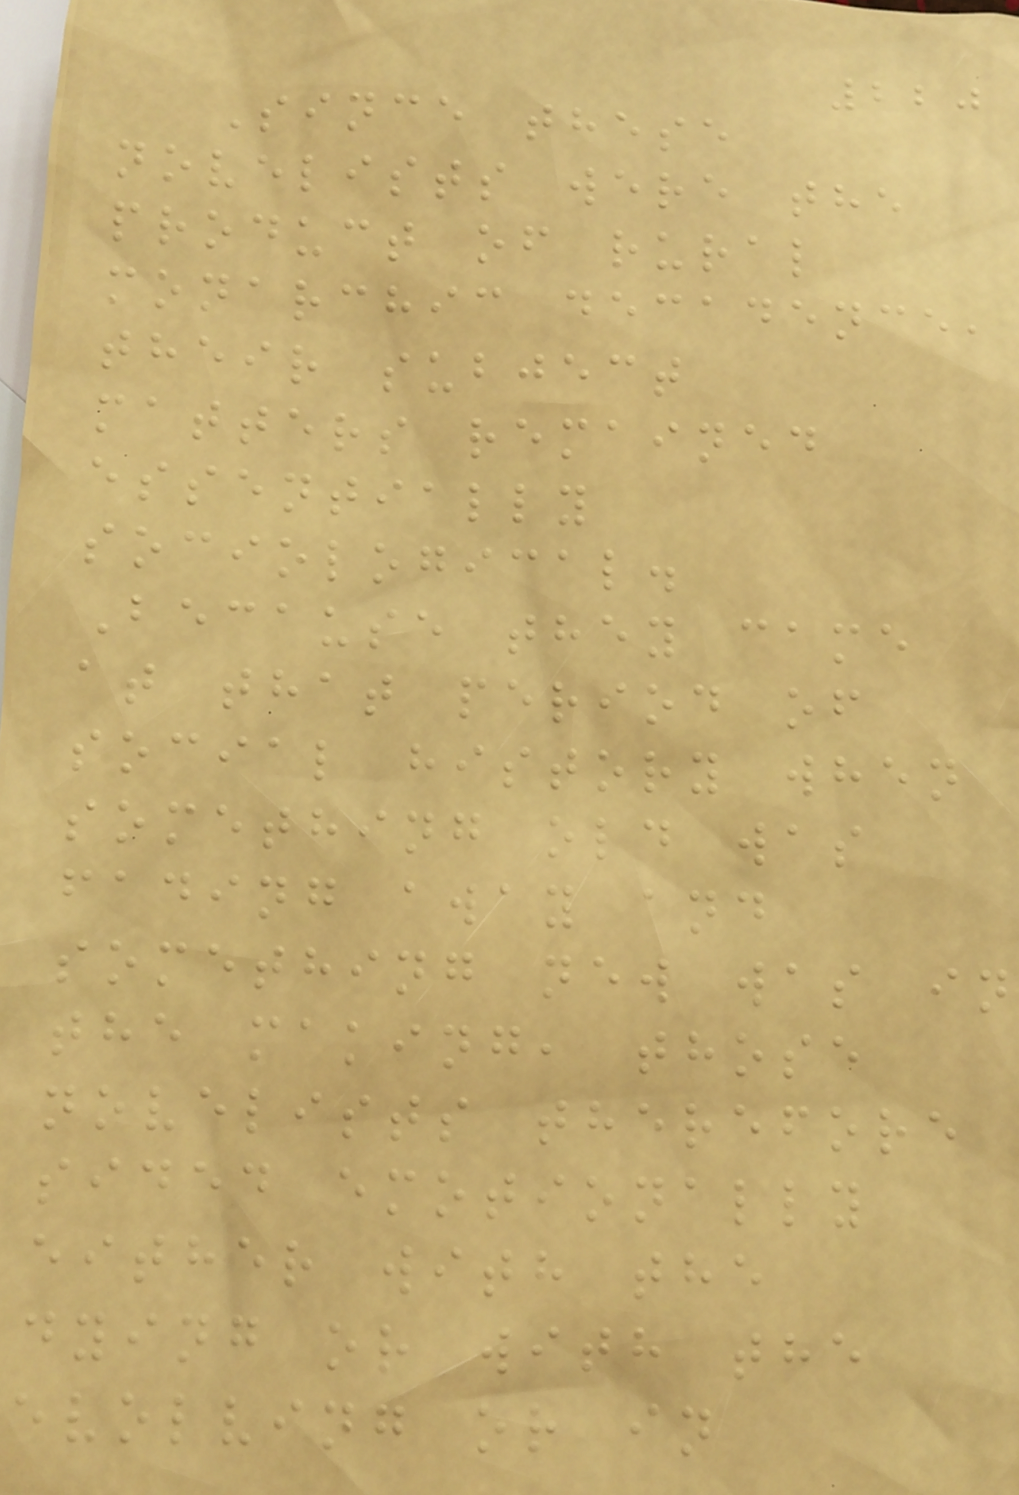220
Since these
novelists were the
product of rural
monarchic decadence,
their subject
matters remained
essentially
sociological.
Because they came
at that period of
social history when
something old was
fading away and
something new was in
the making, those
novelists therefore
sided emotionally
either with the
dying or with the
evolving or in
